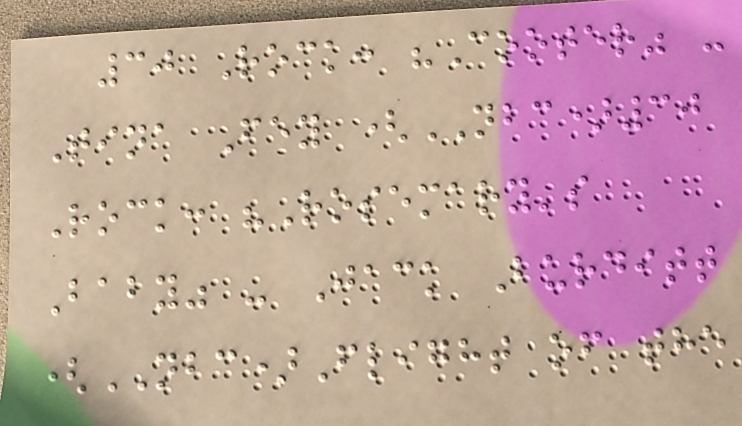30 Rock: "Cooter" -
Tina Fey (NBC)30
Rock: "Rosemary's
Baby" - Jack Burditt
(NBC)Flight of the
